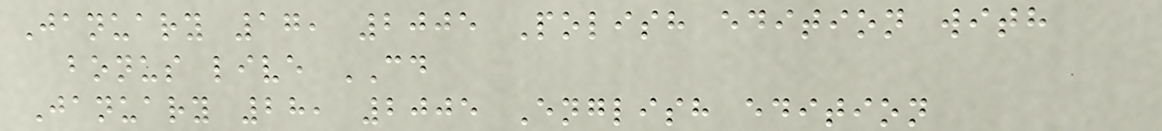January 17, 2005 Polish edition with
bonus live CD
January 28, 2005 English edition
